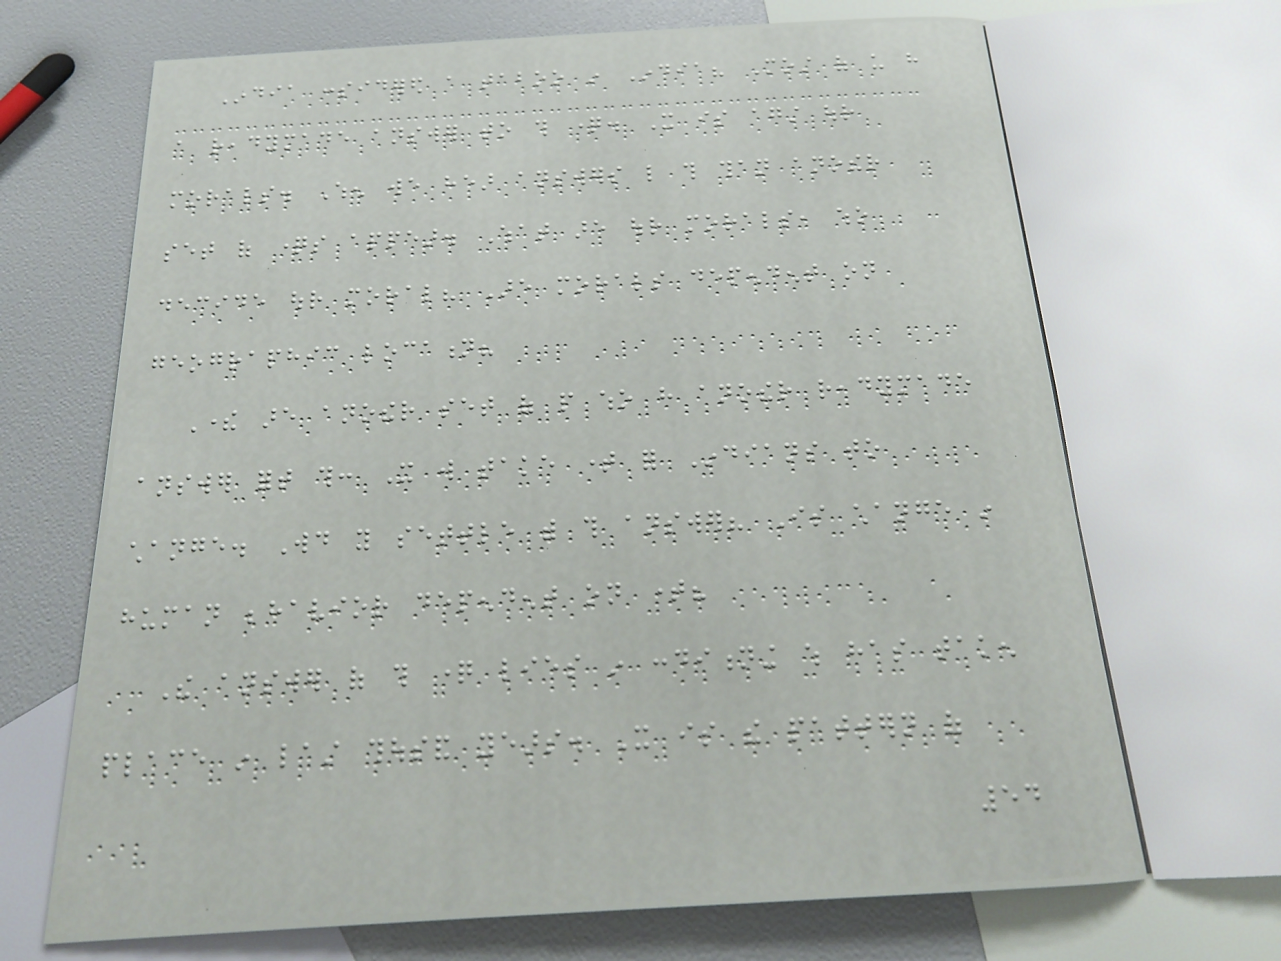India considered a taboo in India? Most of us have
a readymade answer to this question. It is against our
morals. When we hear answers like this than another
set of questions appear. What are our morals, who
decide our moral? Are morals dependent on
geographic location?
There are another set of people who have another readymade
answer fort this: It will take time for Indians to
change. Would you settle with this answer? Is change in
human behavior dependent on time?
The answer of this question lies in conditioning which has taken
place in last thousand years. It is the pattern of
54
